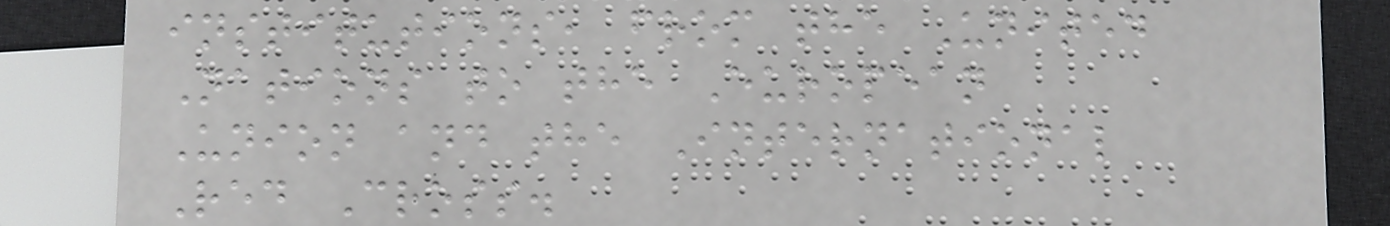institutions, from the United
Nations to the European
Union and the International
Red Cross.
